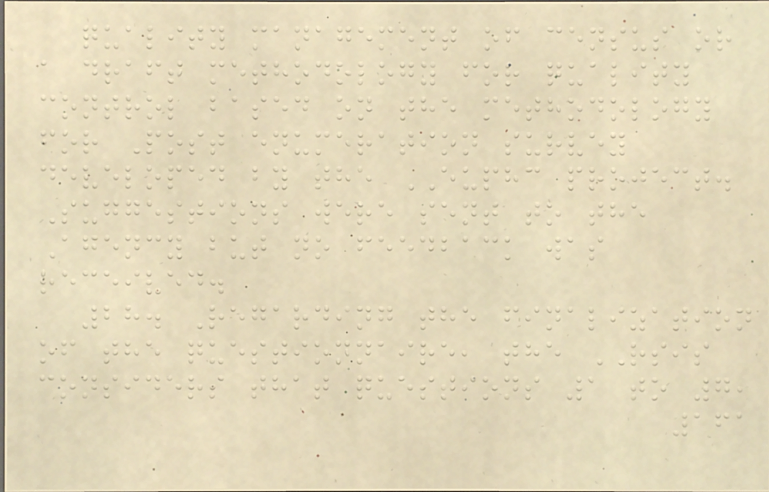quality management of census or
a draft methodology for quality
control based on the methodology
for Post enumeration survey
developed by the EUPHC project.
Suggestions were sent to the
Agency but no feedback was
received.
28. Regarding the finalization
of the questionnaire, the RSIS
considers that questions 1 to 7,
161
